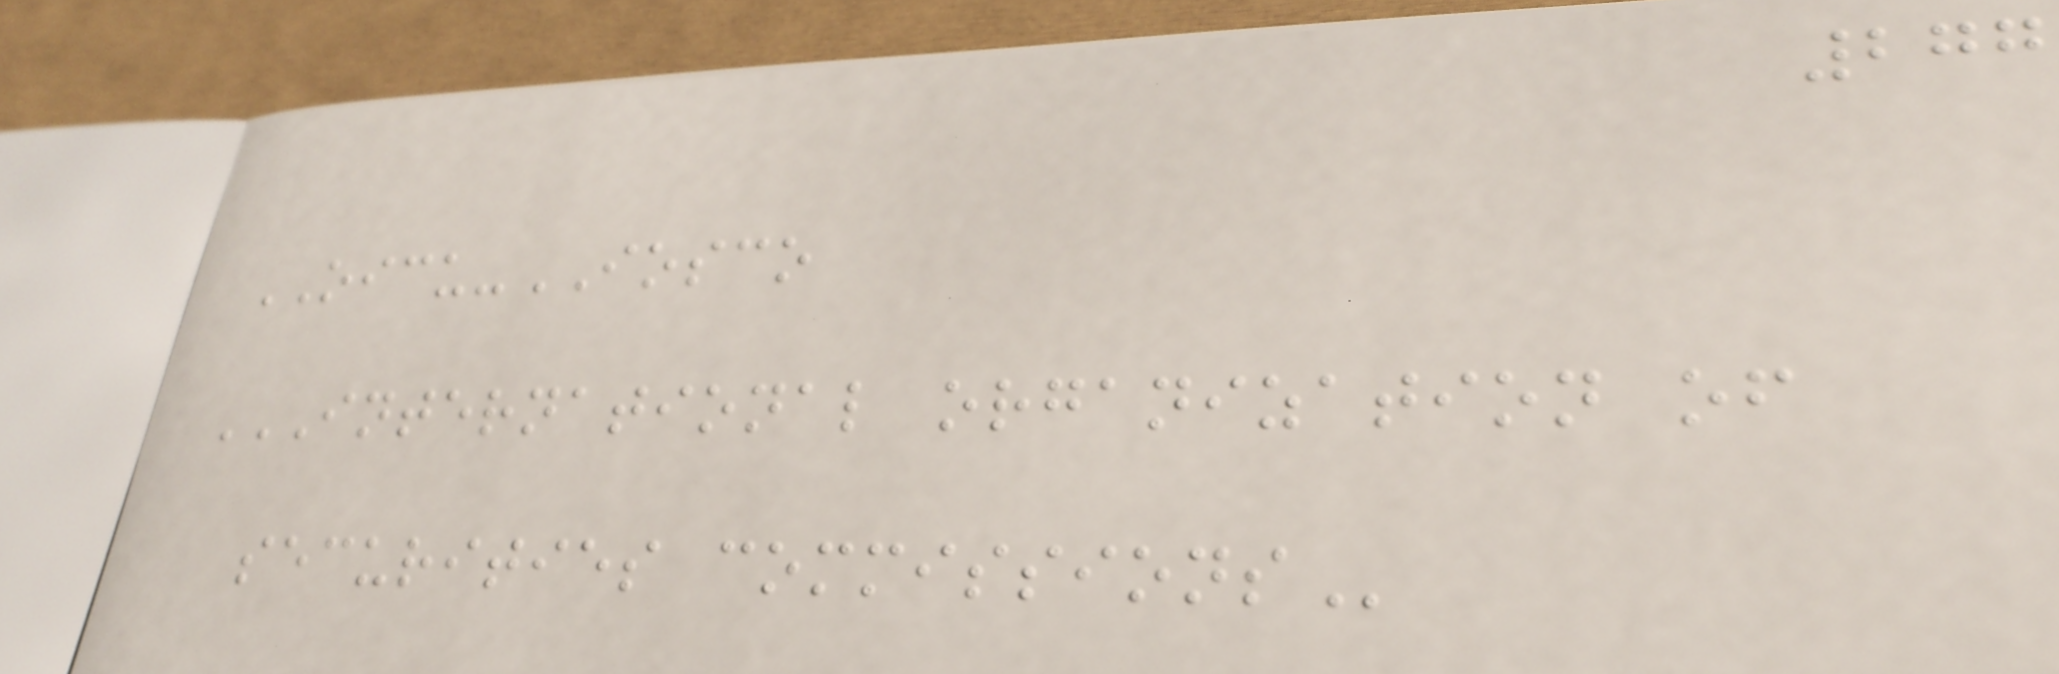277
OICU-IOSCO
INTERNATIONAL ORGANIZATION OF
SECURITIES COMMISSIONS
